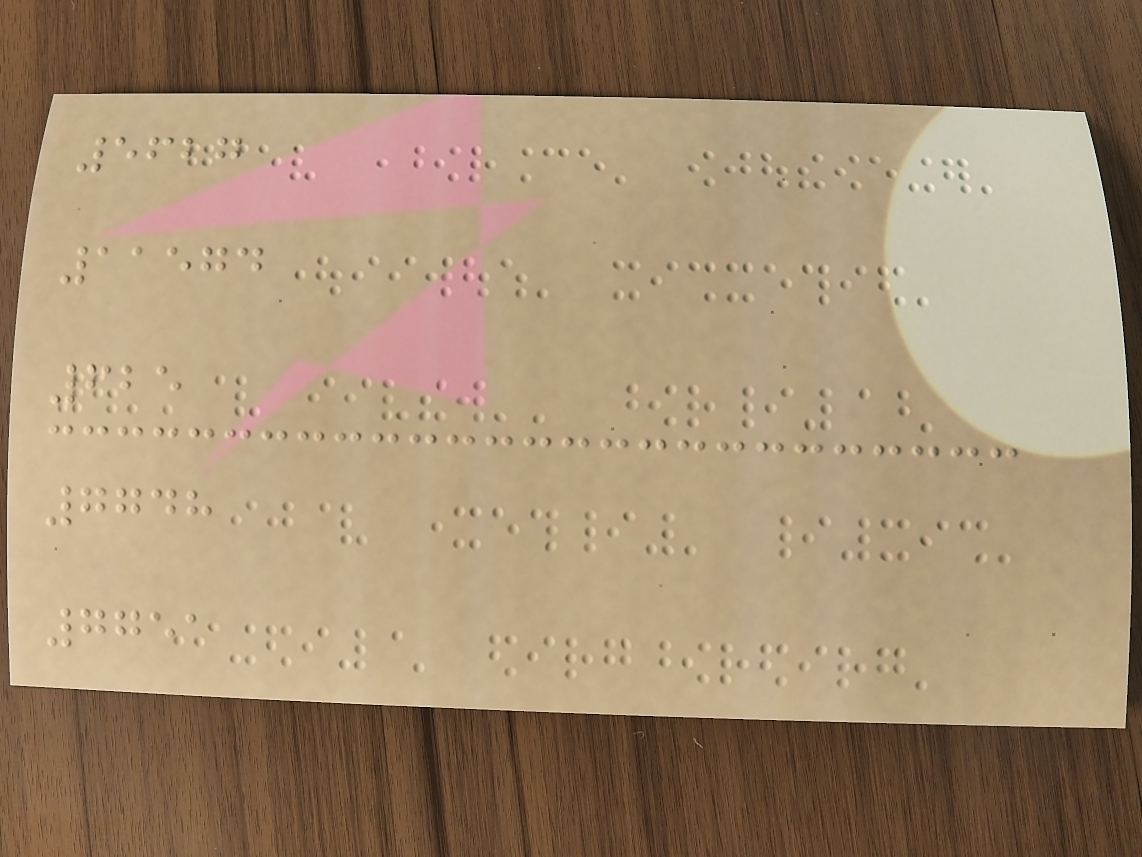5627
11574
625
7748
7751
